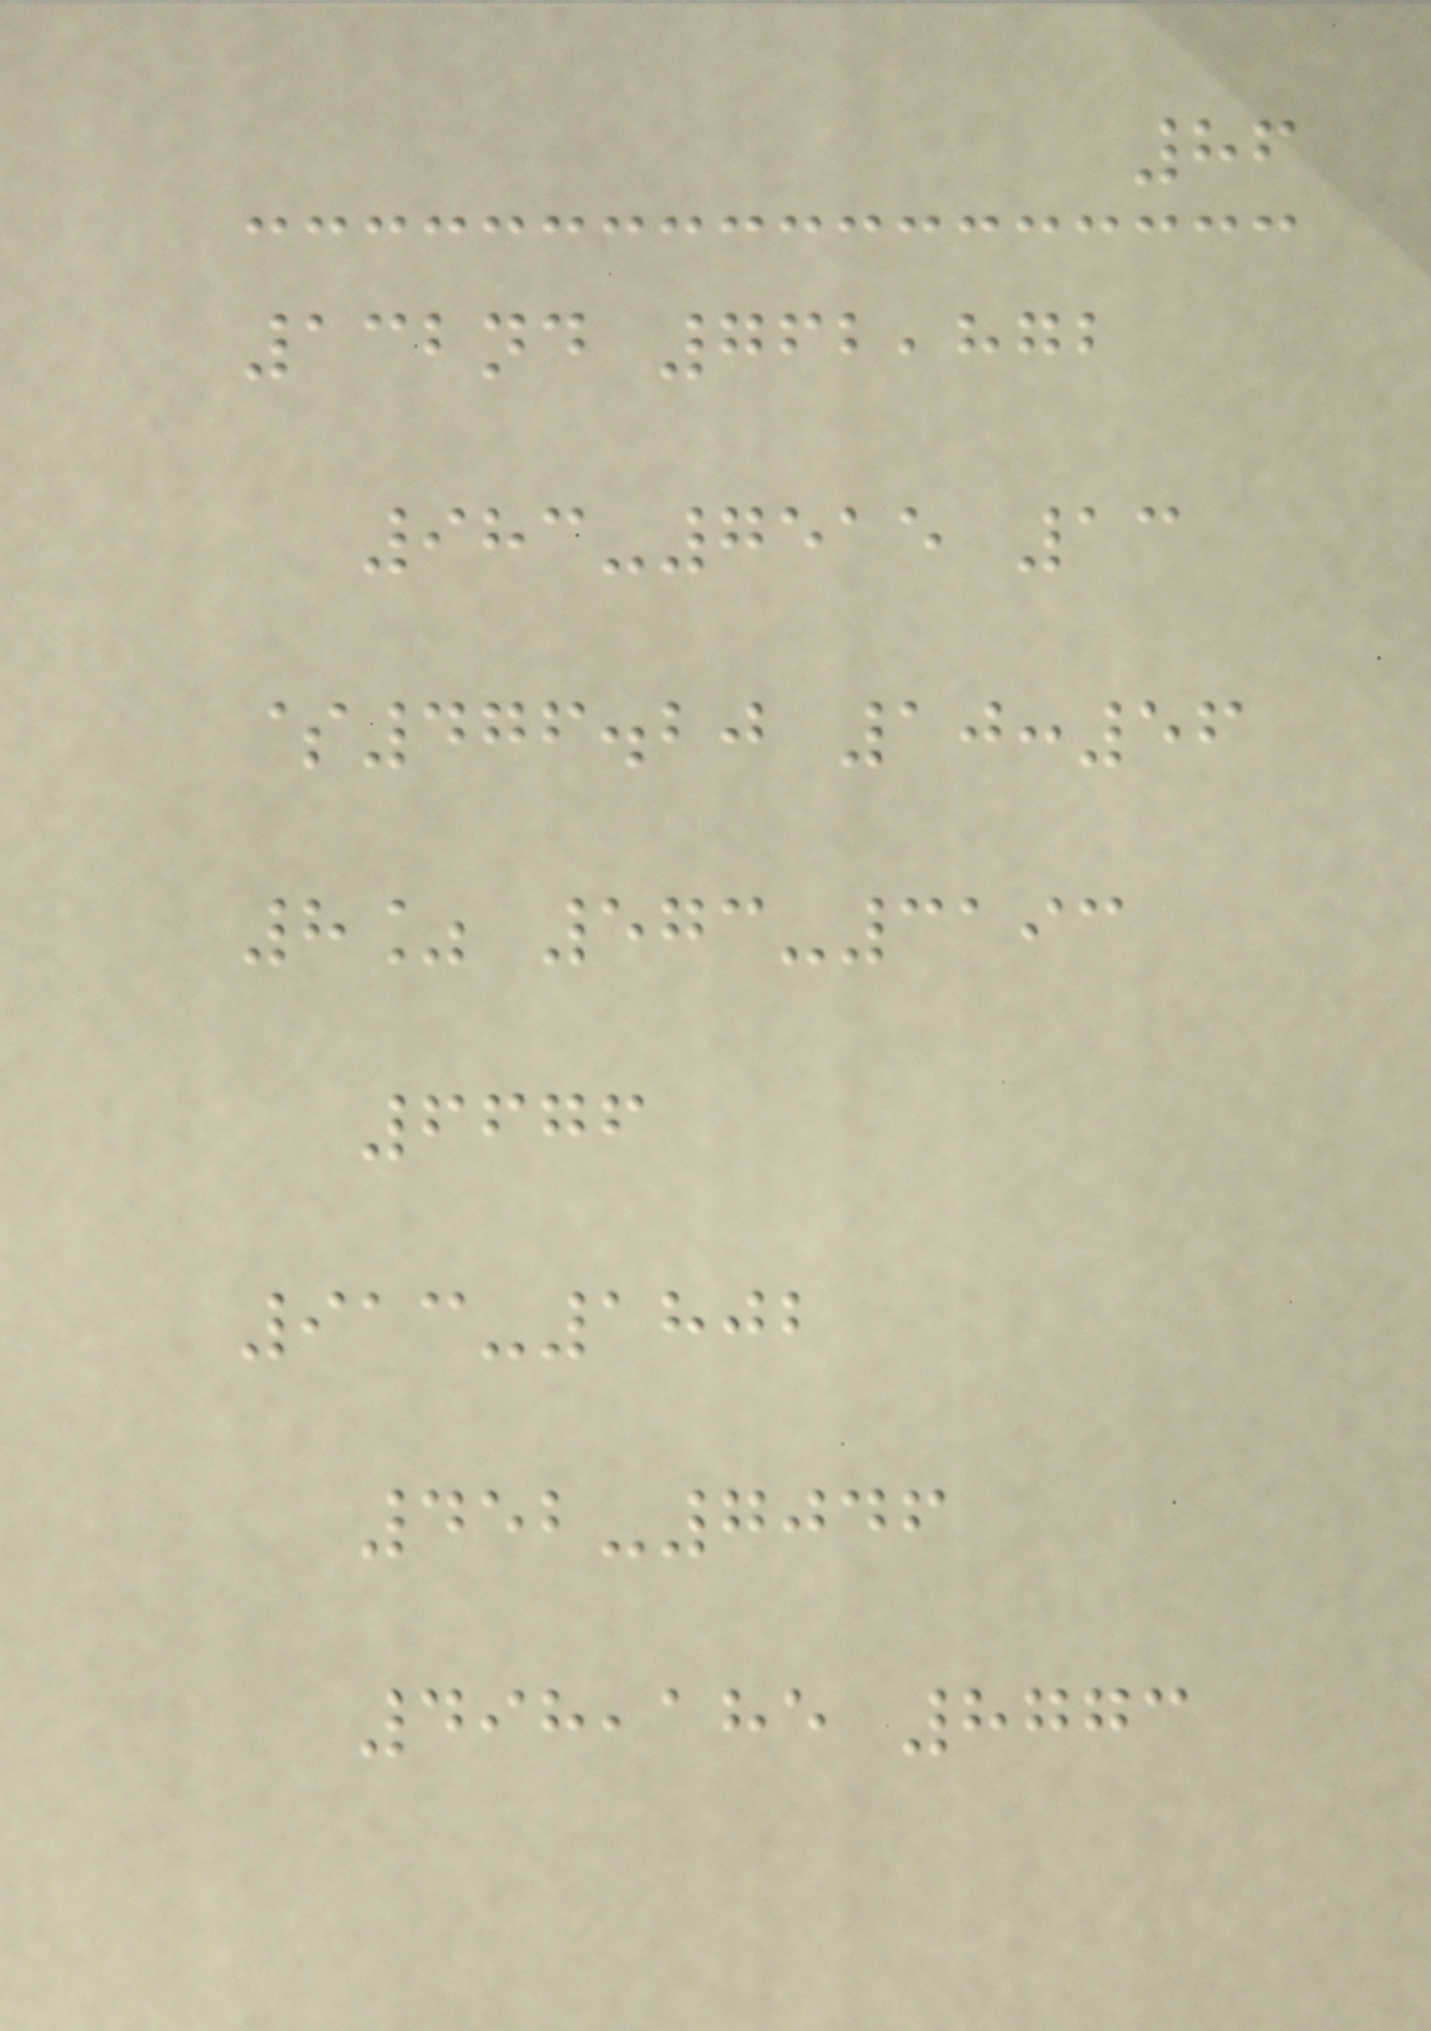86
132nd 762,872
983-7515 13
$476.20 10:56
8% 573-3193
6676
913-1802
452-7046
498,185 8773
